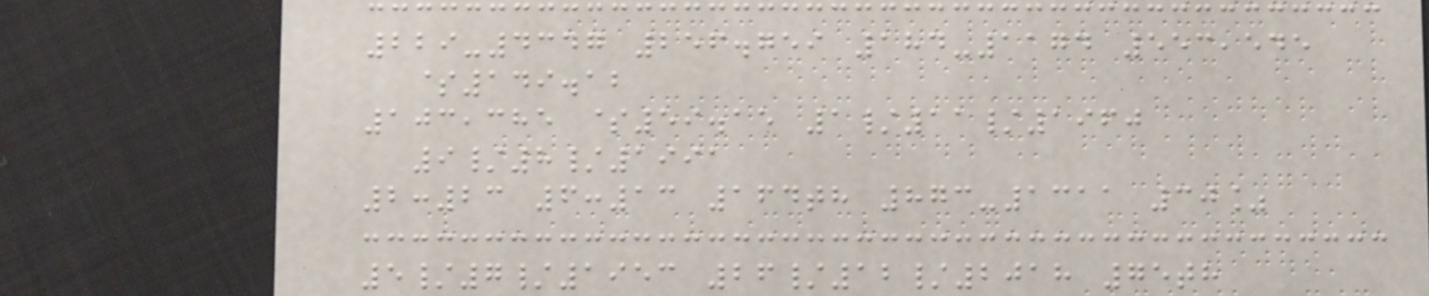229-4347 256.759 184-1174 553,545
$149.12
103,385 $59.15 1/11/1960
9/8/1991
2:23 6:13 164th 873-1311 30%
5/7/1953 26/12/2018 75th
